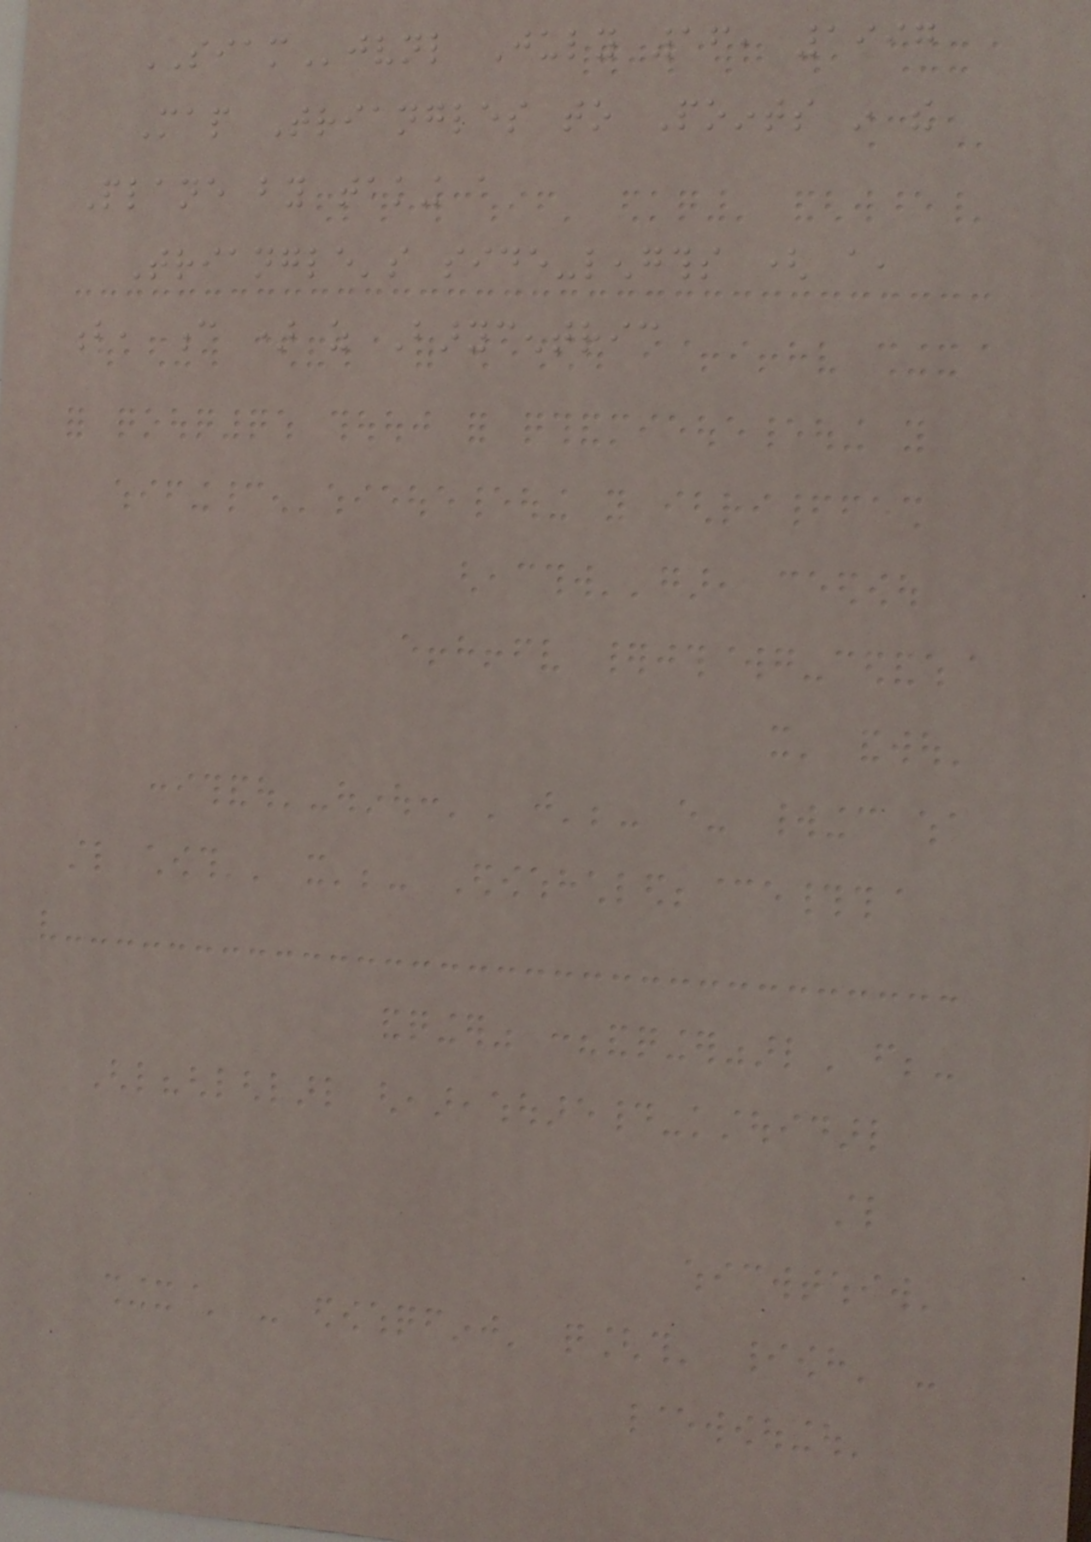SIAMjvnl July 16, 1997
Map Triangles to Points in the
Plane by taking a
Triangle's side-lengths ( a,
b, c ) as Barycentric
